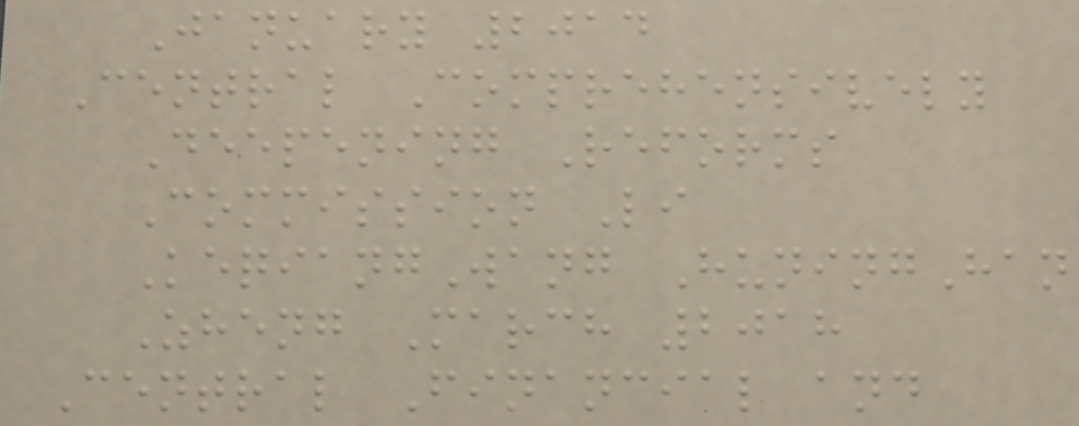January 2014
Central Comprehensively
Deepening Reforms
Commission Li
KeqiangWang HuningHan
Zheng March 2018
Central Financial and
